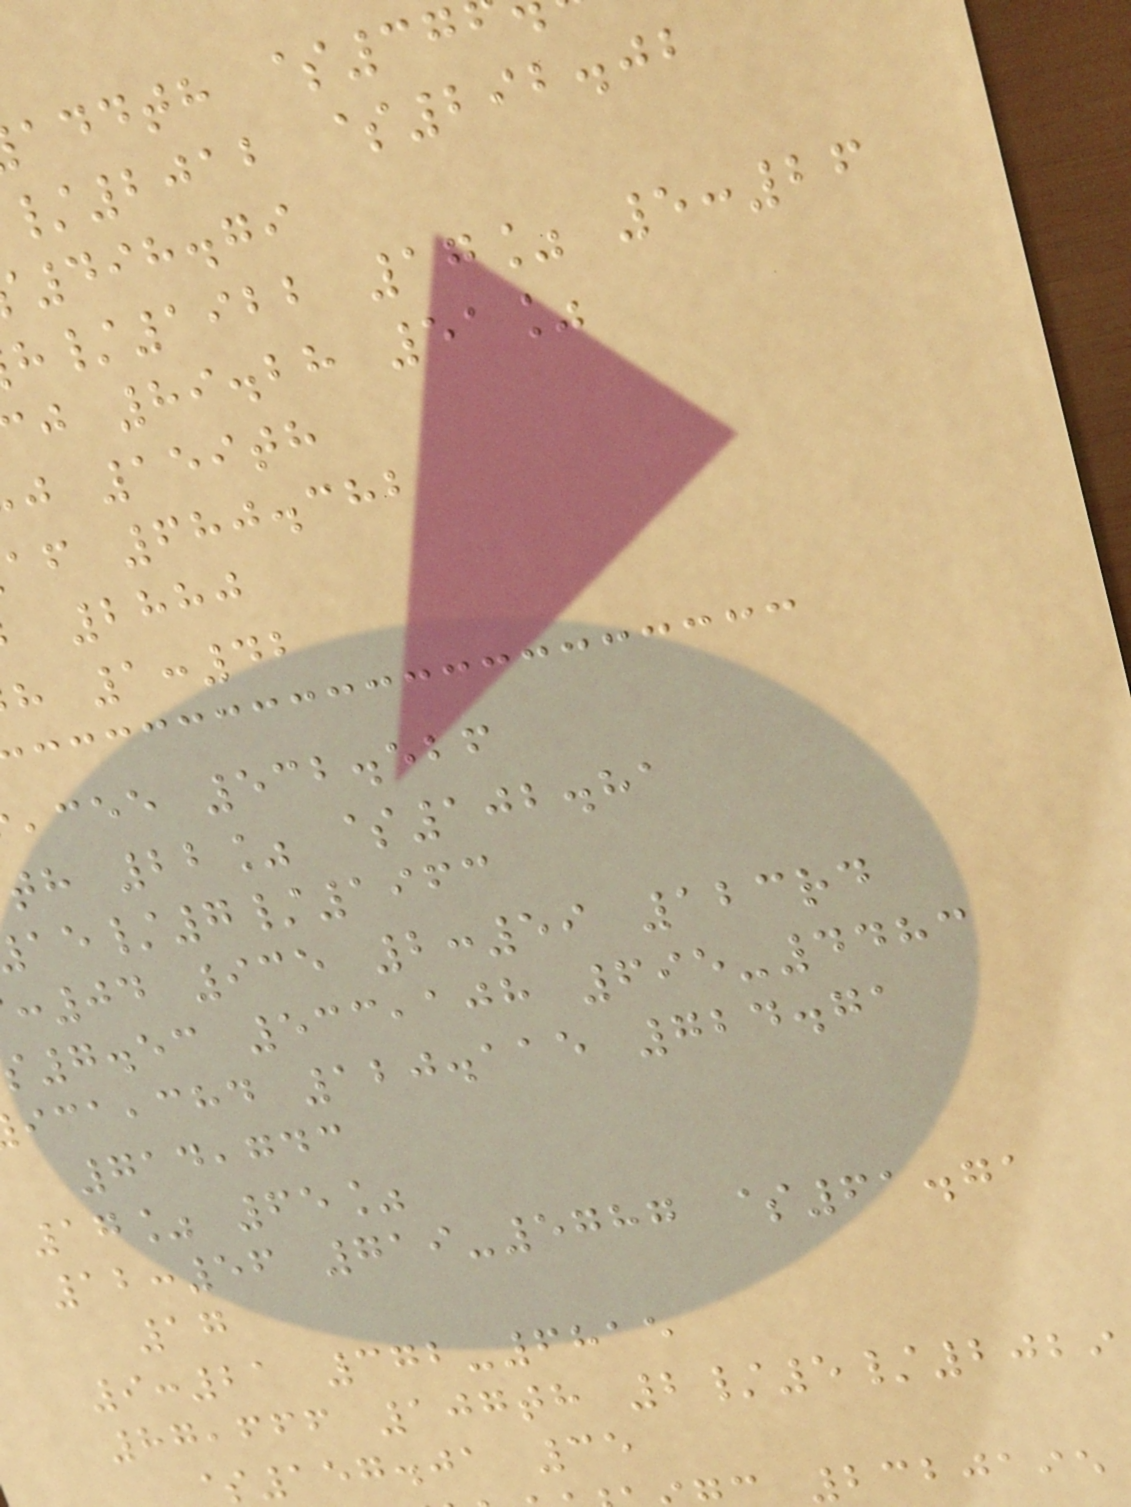addth $37
/2012 $292.02
498.79
/1922 17% 5:26
j 89.28 51%
j 159th
af 680.382
2880
h 1:42
,cee 532.526
th 22% $102.81
/7/1963
:04 935 2:59 123rd
7.53 533,108 695-4483
,chd 120.115 724.71
714,743
17% 65%
12:56 719-5787 $61.71
17
9:21 372-6815
87,666 107th 2/5/2029
157.01 35
2320195
